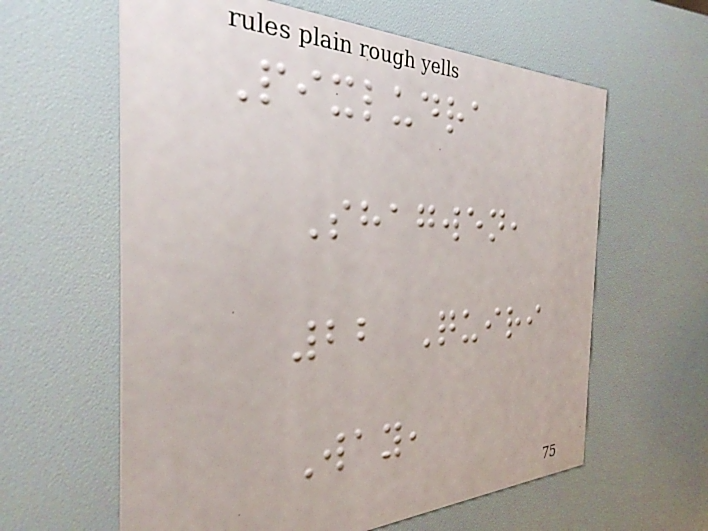Pixludra
Shagwen,
22 Quiri
Way,
